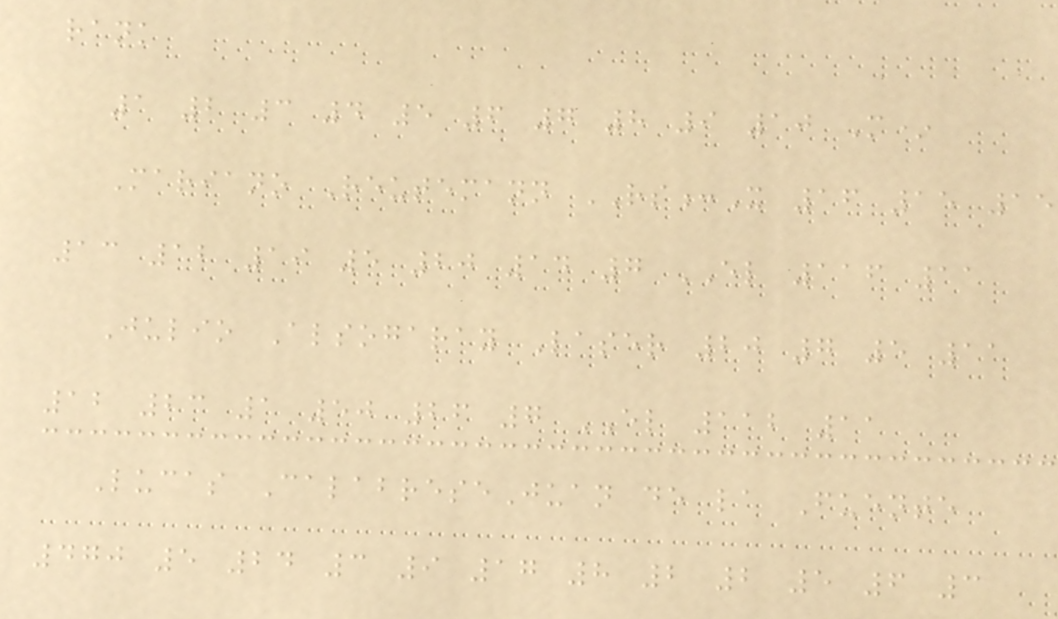rank
1 2 3 4 5 6 7 8 9 10 M*
Mariano Reutemann RS:X 16 15 15
13 12 19 5 20 14 7 EL 116 11
Julio Alsogaray Laser 20 7 5 11
12 23 1 50 26 7 EL 112 11
Lucas CalabreseJuan de la Fuente
470 5 24 3 9 17 8 2 2 5 6 3
